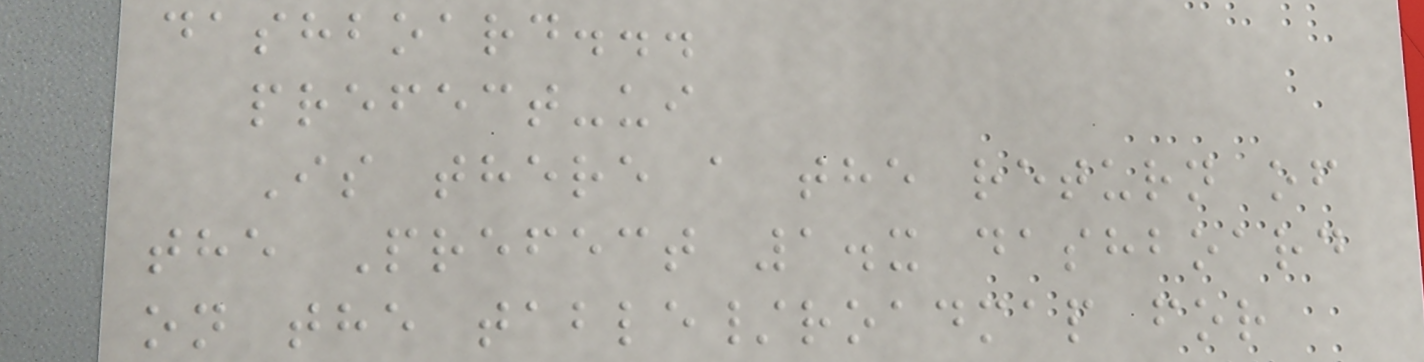dashboard...
prefect-ui
Is there a the return of
the Prefect 1.x dashboard
on the table/roadmap for
